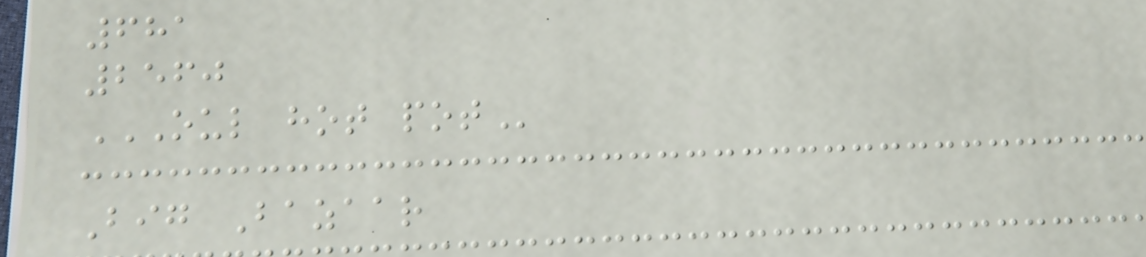681
2560
OUL HOT POT
Big Bazaar
